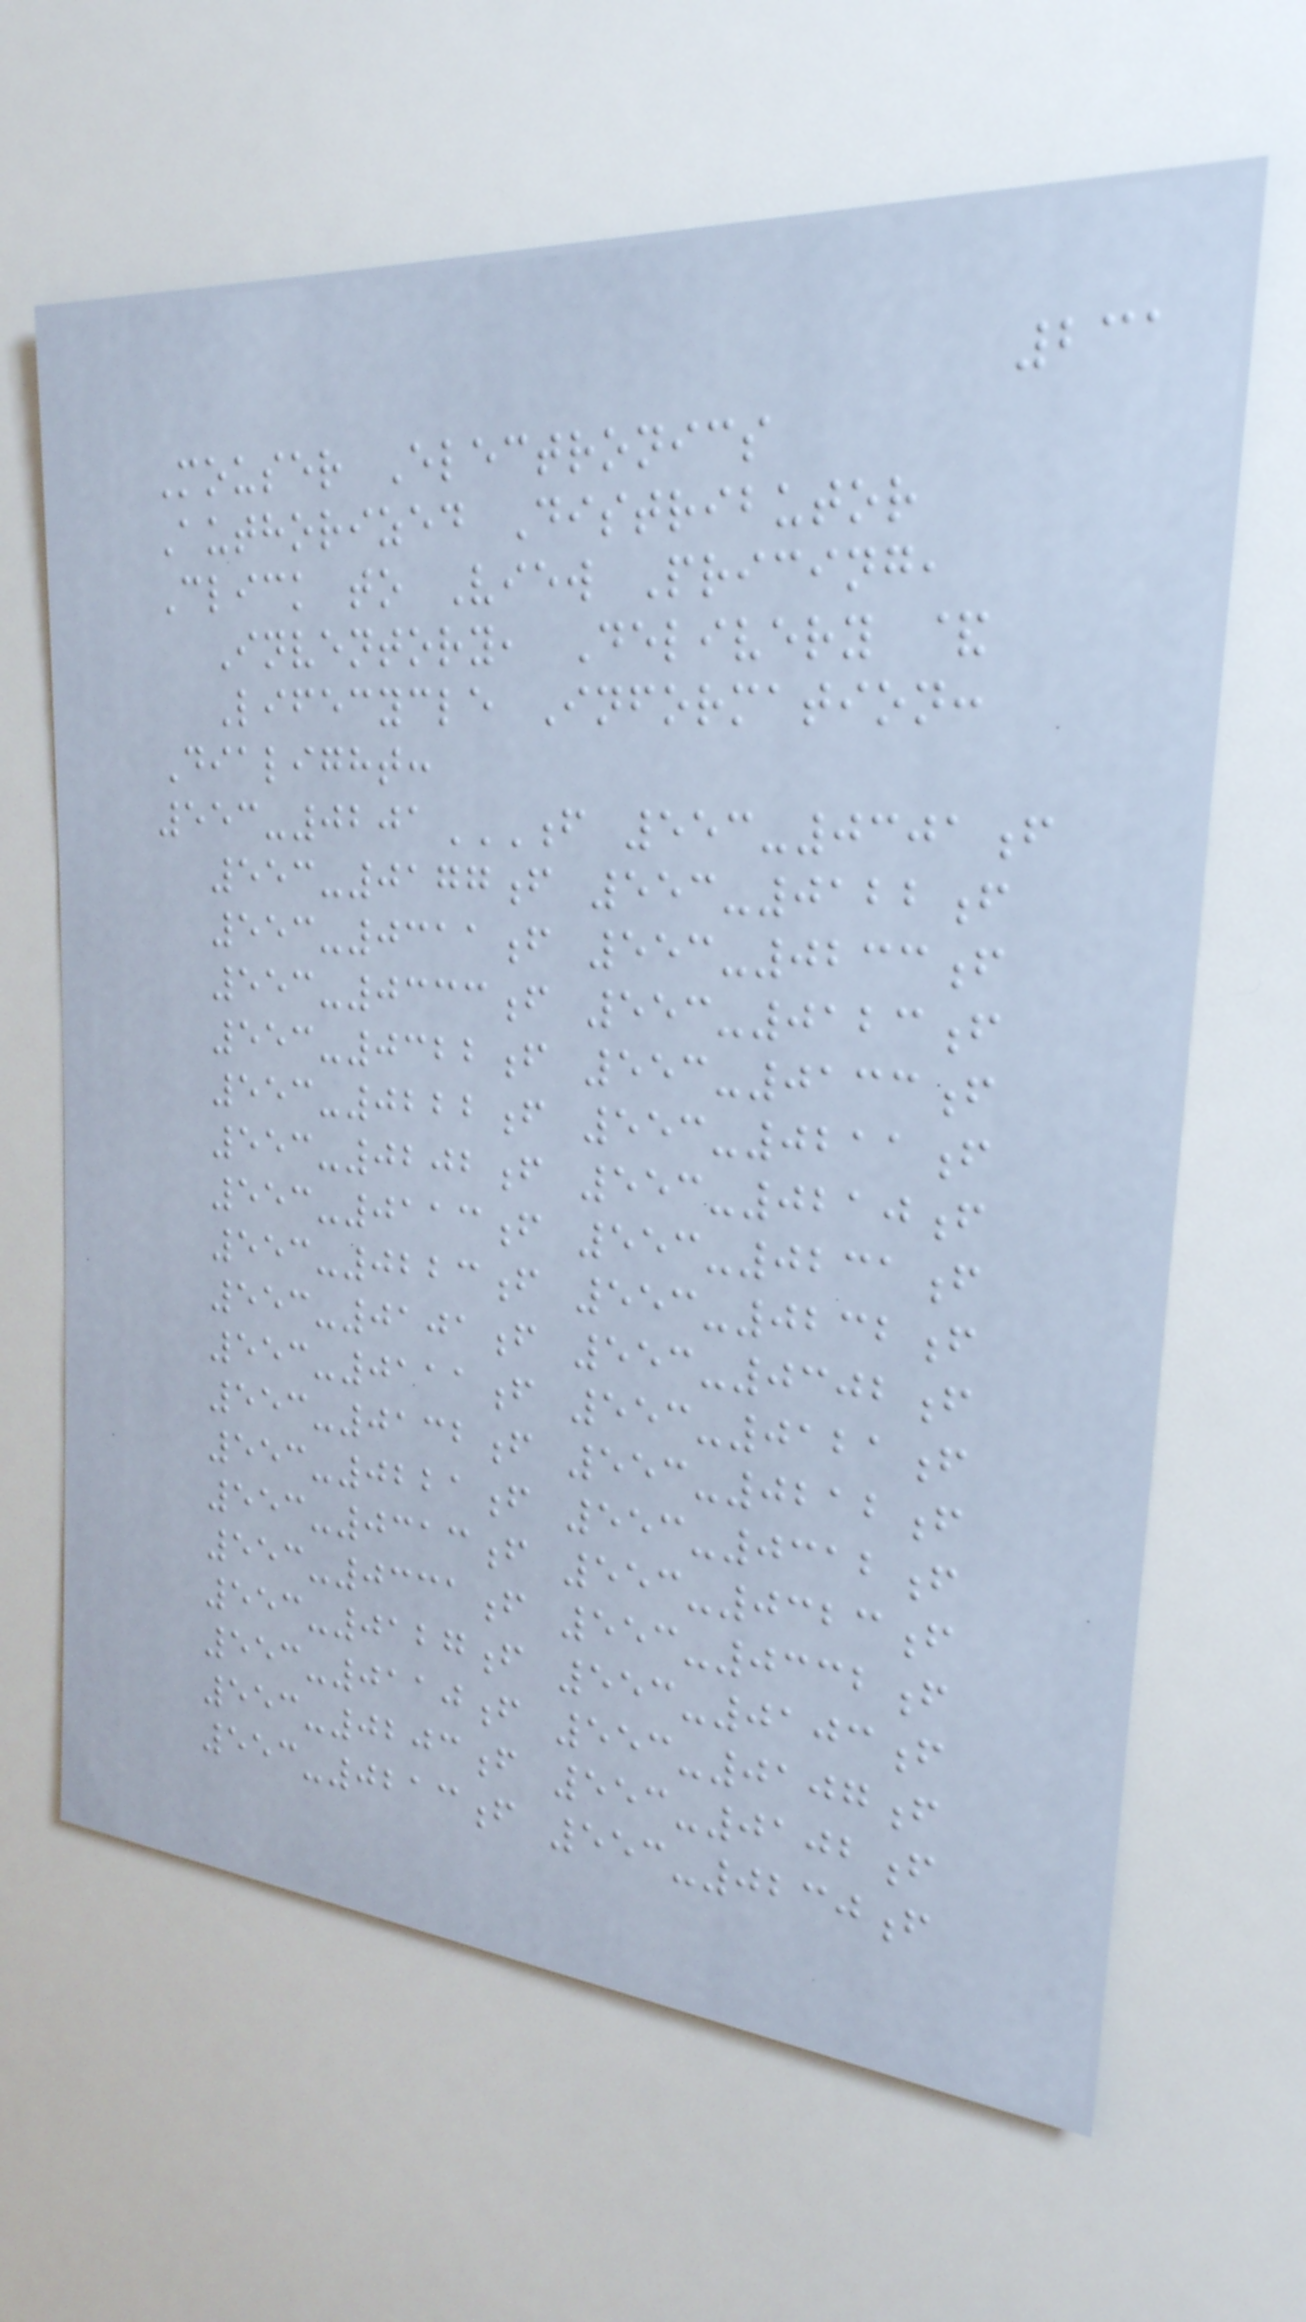231
Mouser Electronics
Authorized Distributor
Click to View Pricing,
Inventory, Delivery &
Lifecycle Information:
Dialight:
553-0201F 553-0301F
553-0177F 553-0122F
553-0311F 553-0233F
553-0333F 553-0123F
553-0322F 553-0133F
553-0222F 553-0211F
553-0202F 553-0210F
553-0113F 553-0231F
553-0223F 553-0232F
553-0101F 553-0302F
553-0111F 553-0121F
553-0132F 553-0212F
553-0221F 553-0312F
553-0313F 553-0323F
553-0331F 553-0332F
553-0127F 553-0103F
553-0110F 553-0107F
553-0203F 553-0102F
553-0213F 553-0230F
